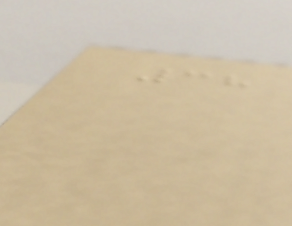38
